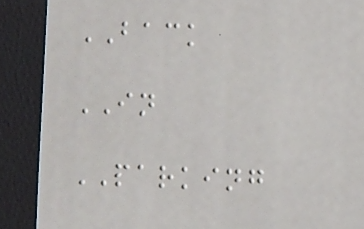BACK
IN
PARKING
